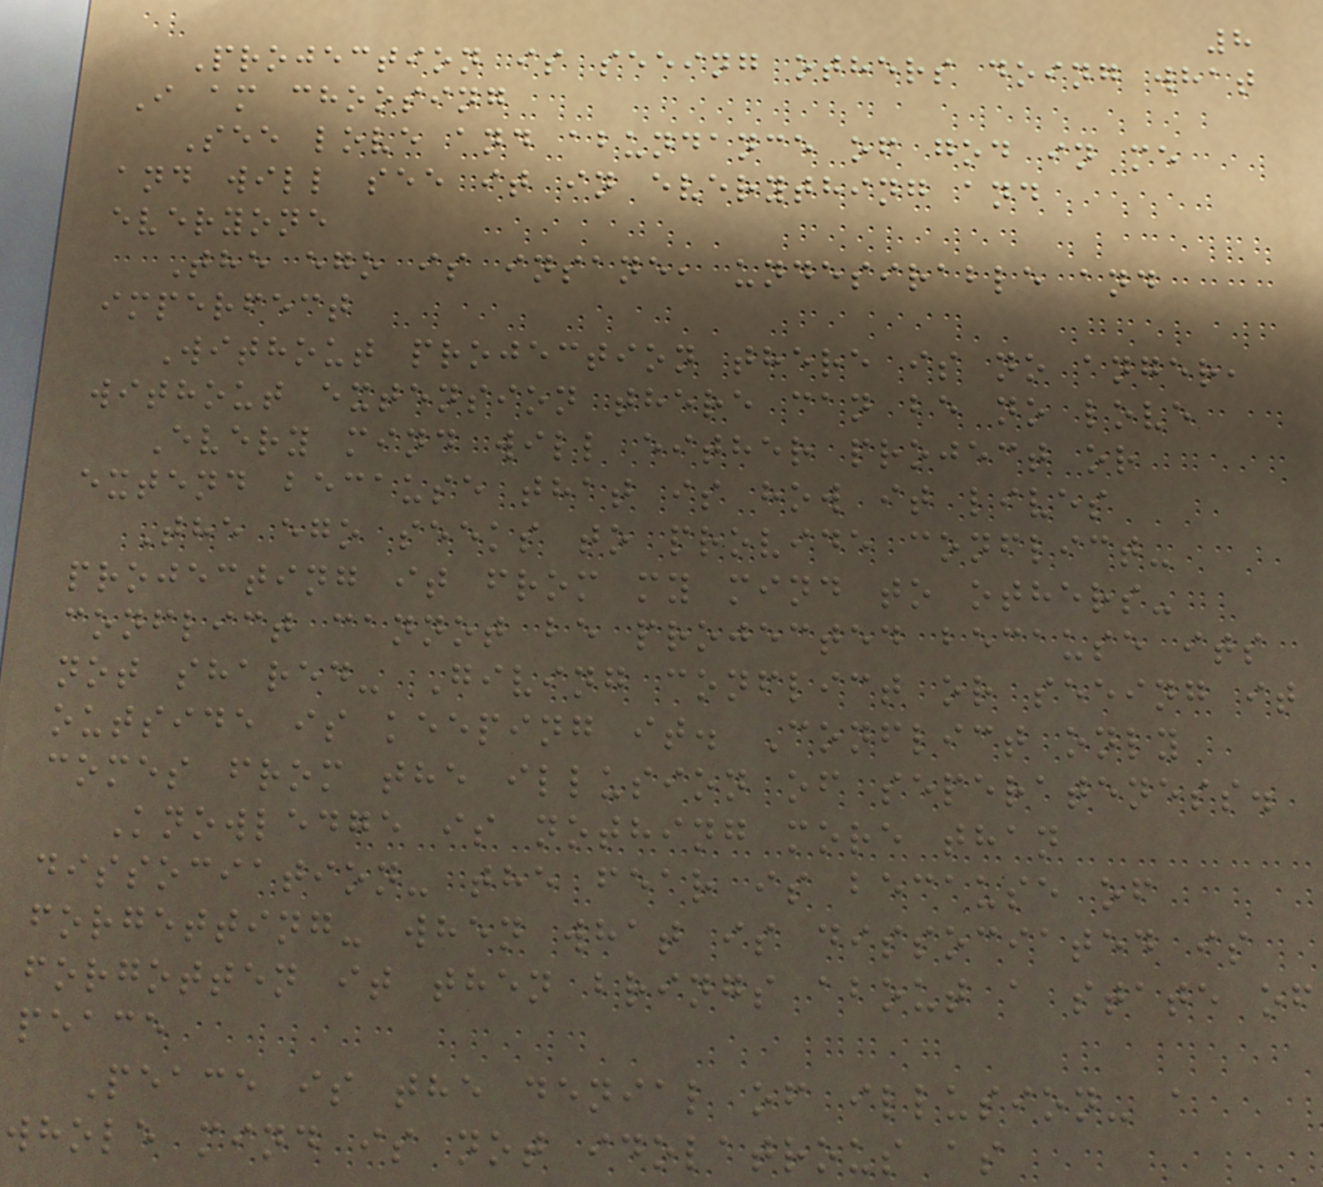8
Projection is seeing others doing what
I am choosing
See love and abundance of god in me
and will see it in everything and
everyone
The ego is insane, undesirable and
imperfect
Without projection there is no anger,
without extension there can be no love
Every mind will either project or
extend because that is how it lives
The ego seeks to provide conflict-
projecting it from my mind to others-
conflict cannot be projected because its
not shared- Giving conflict or seeing it
outside is keeping it. Conflict only
comes from the illusion of seperateness.
Knowledge is nothing more than
dissociation- the fear is because of
forgetting- when what is dissociated is
forgotten it then brings about a state of
peace
Peace is the denial of illusion- a
whole mind is not idolatrous as
